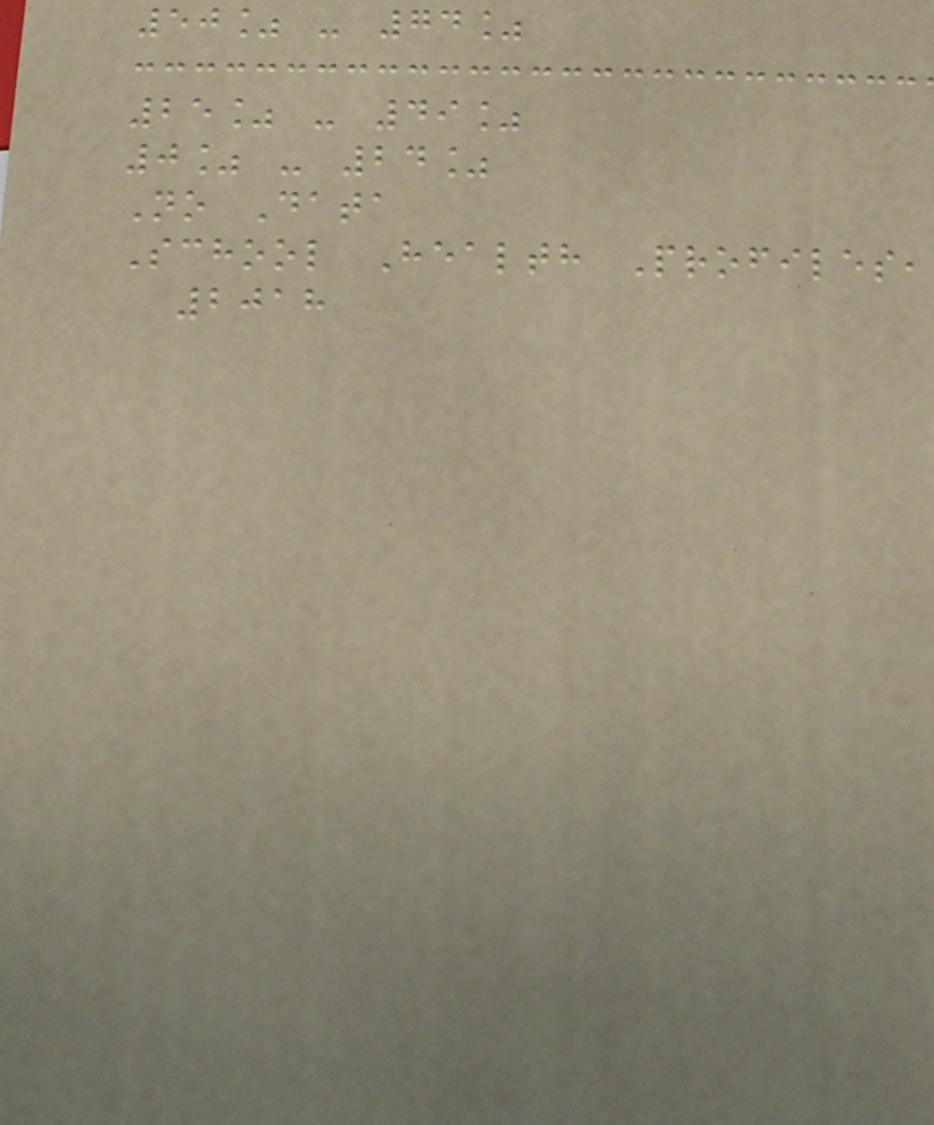50% - 74%
25% - 49%
0% - 24%
No Data
School Health Profiles,
2018
